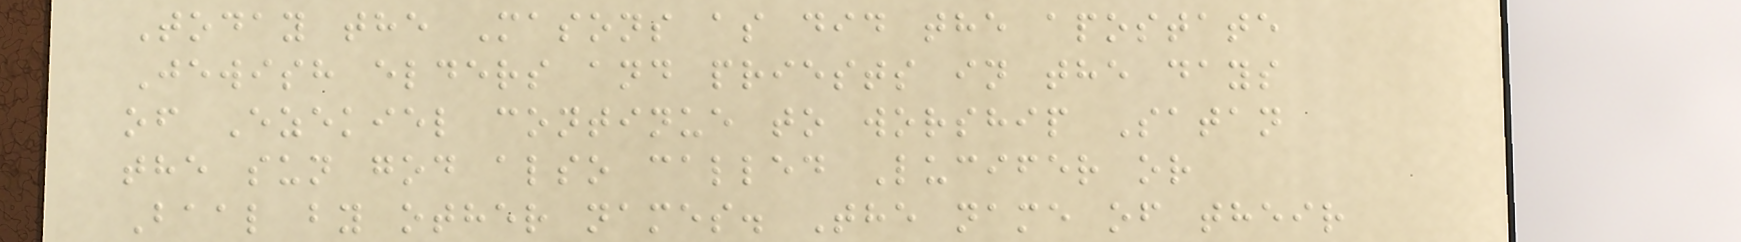Today the Masons as did the apostate
Jewish elders and priests in the days
of Ezekiel continue to worship Satan
the sun god also called Lucifer or
Baal by other names. The name of their
